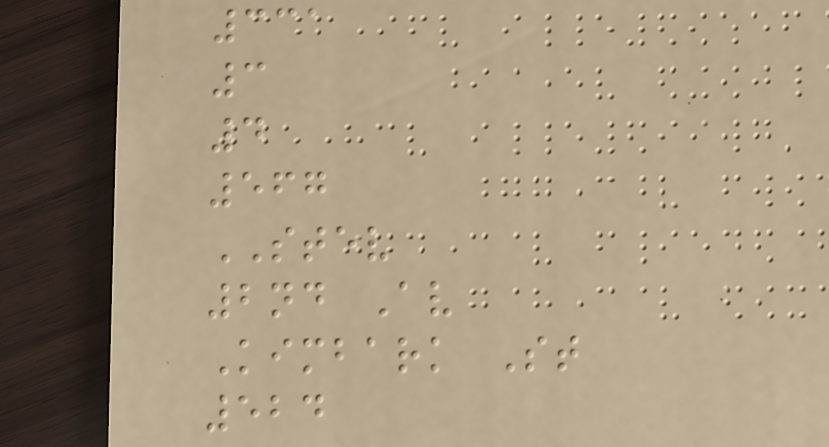331
3
4
567
STEV
2nd Av
Kimbark St
524
